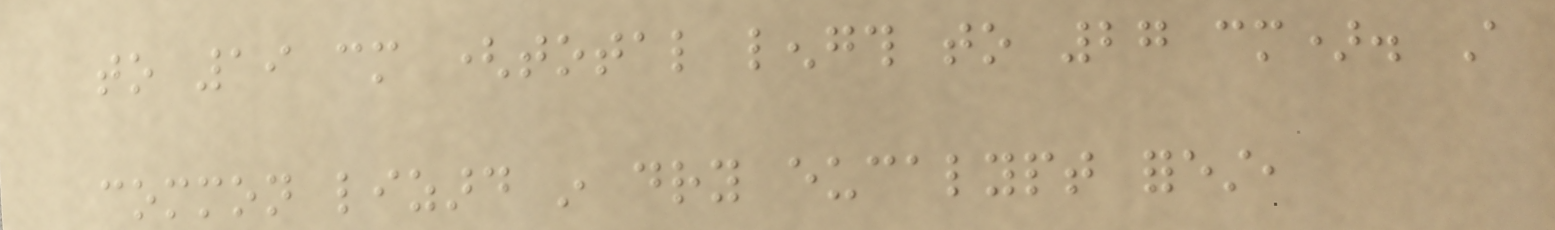to 19 cm (total length to 27 cm). A
common lizard in dry eucalypt forest,
